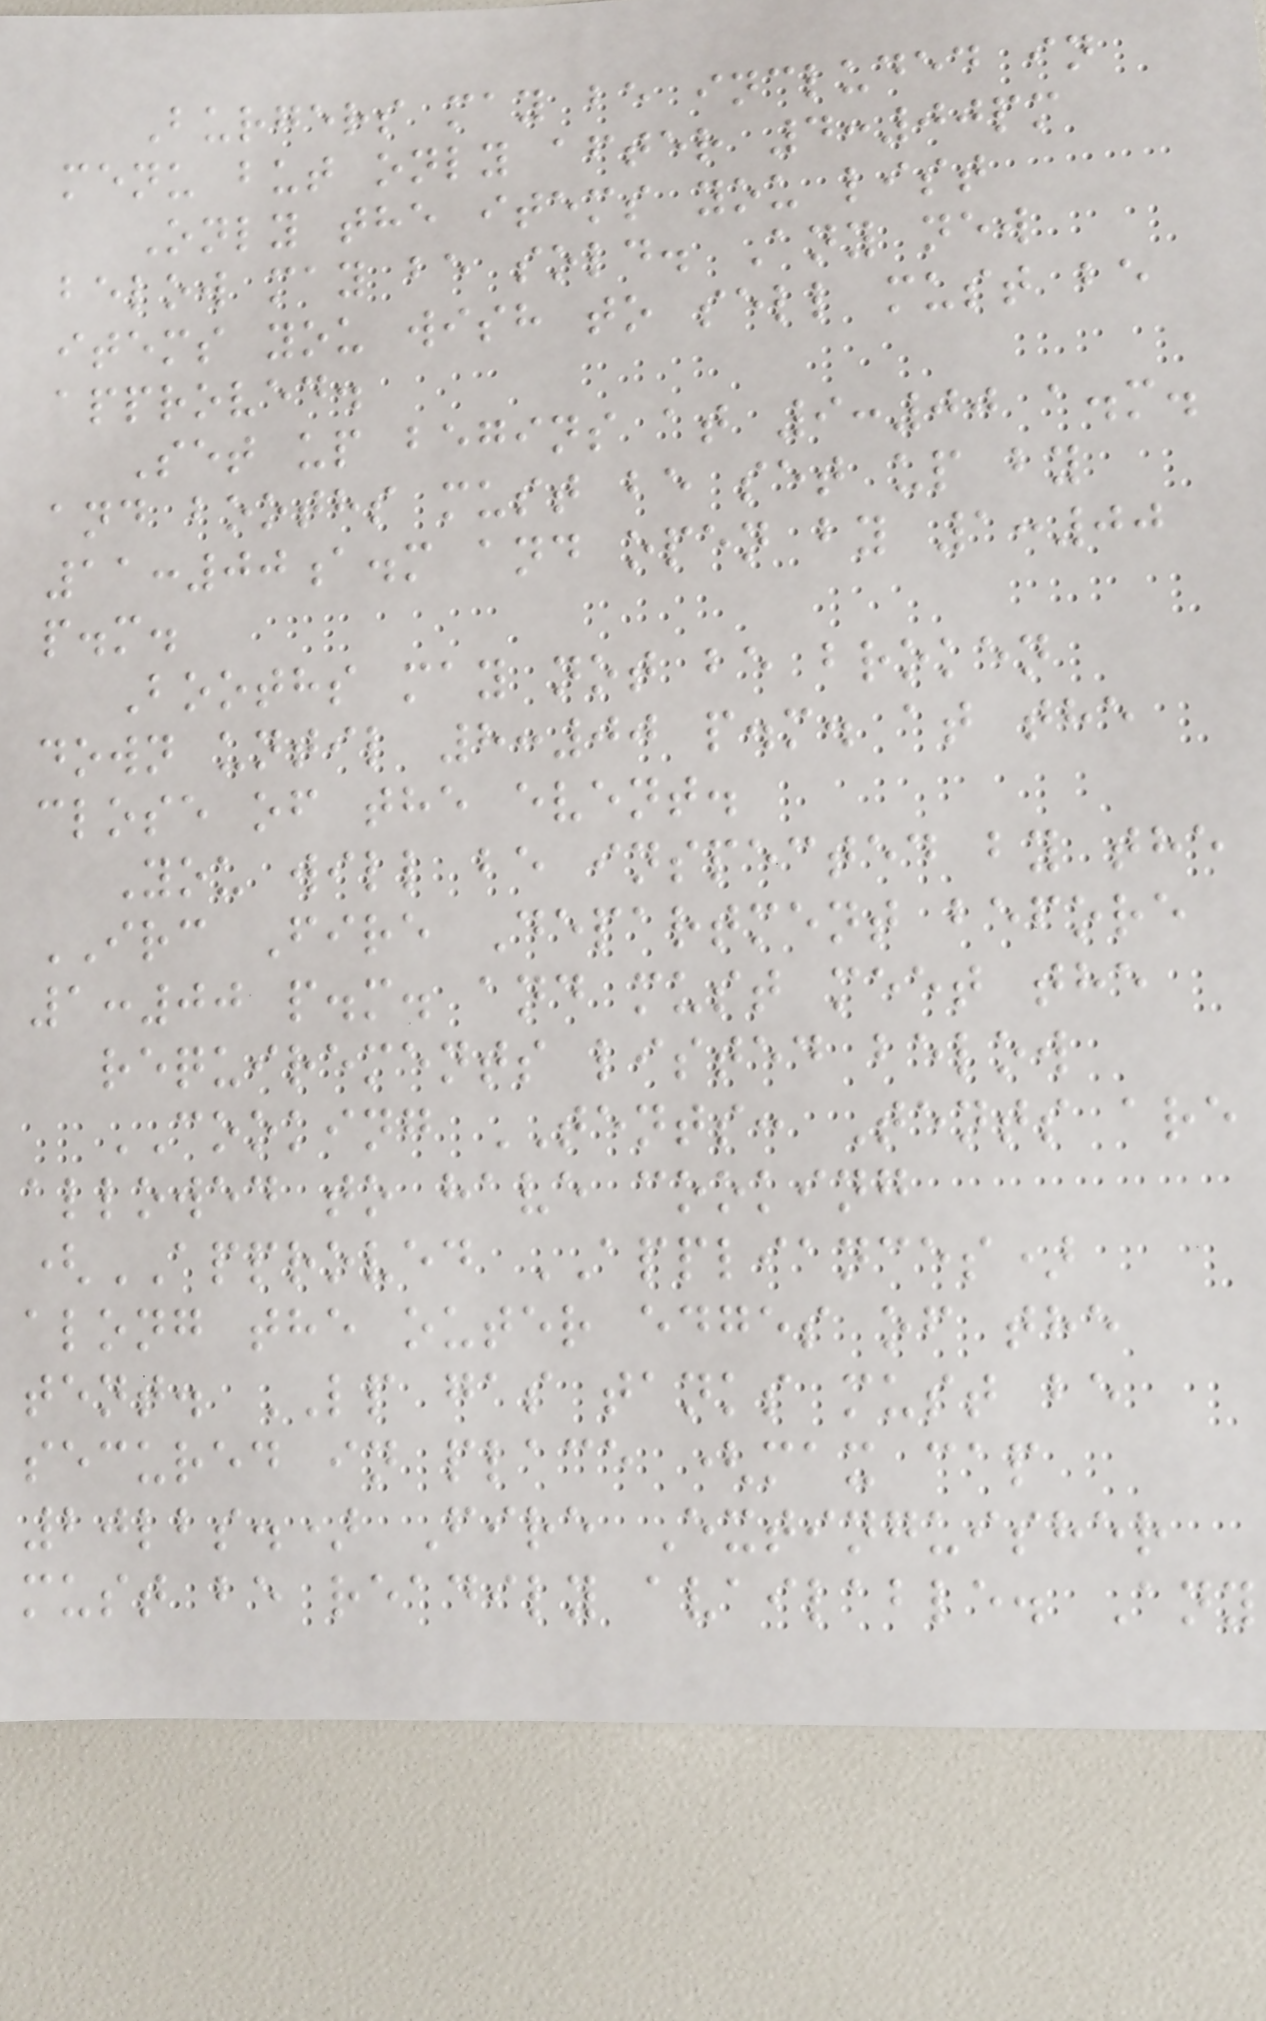Burgers may be included in
menu but only after 4:00pm
Only the items you list
below may be sold. Any new
items you wish to sell must be
approved.
Set up begins at 9:00 a.m.
and booths must be set up by
11:00a.m and open by 1:00
p.m.
Booths may not be broken
down until 8:00 p.m. at the
close of the event.
You will be inspected by the
IRC Fire Department before
1:00 p.m. and must meet the
requirements listed below
COOKING TENTS: Tents are
allowed to have cooking
(APPROVED APPLIANCES)
along the outer edges of the
tent. LP gas tanks must be
secured in place (max cap
20lbs.) Fire Extinguisher
must be readily available. Any
